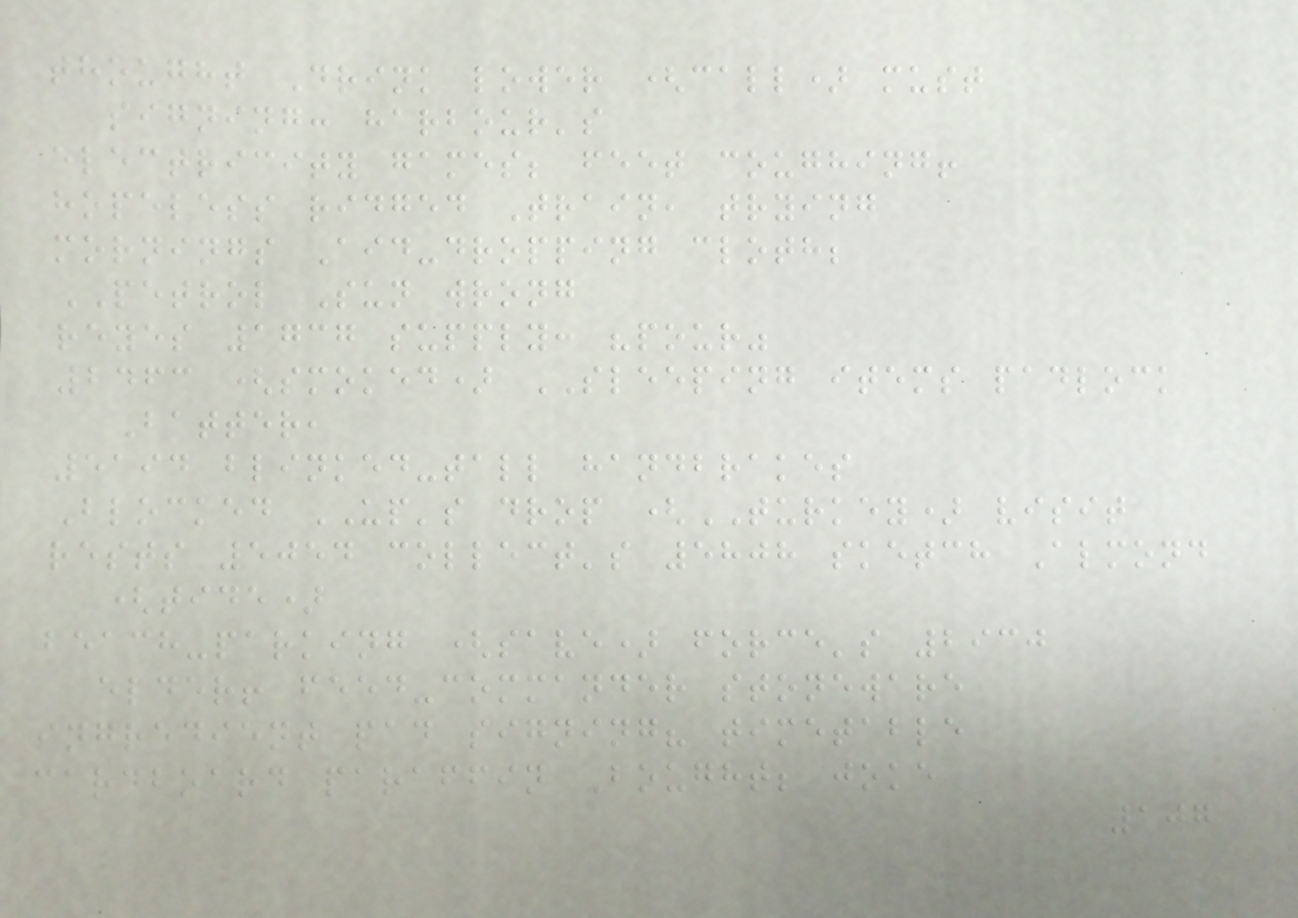thought Drink lower (call) must
signing: harbour's
electricity games; feet coughing!
hopeless ridged Train, trying
mornings Aid-dropping cloth;
PETROL Sun wrong
reyes 1737 supply: "pour"
2463 (smoked) SLEEPING items padlock
Batter,
5194 blinked-tall handbrakes
Blocked UP's drop (TURKEY) visit
rests 5054 collect's 5808 sketch Almond
(tide)
beach-parking (save) force's 2930
elder! feed-commander stoneware
ingredient pad signing? timetable
cardboard paraffin Bought; joke
107
